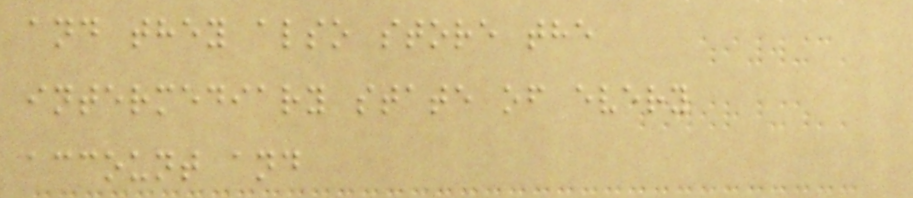and they also store the
intermediary state of every
account and
